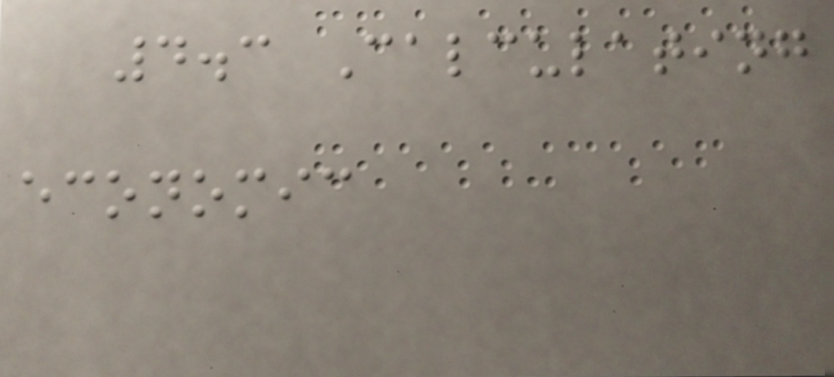4.3 Calculating
economic
